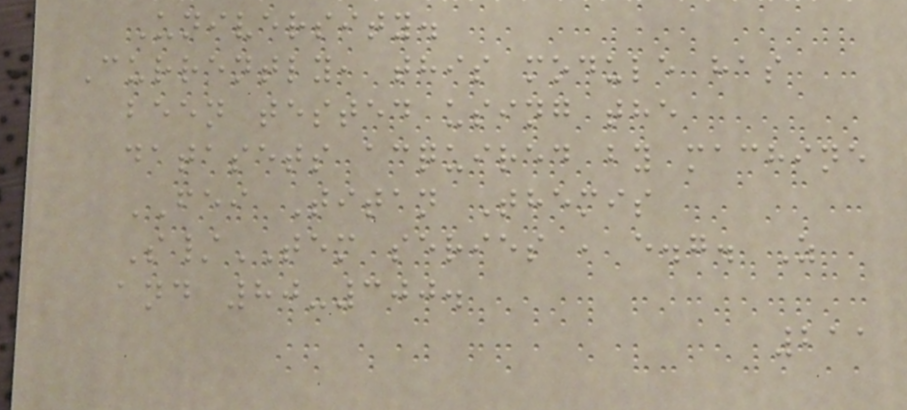University.
Currently, this module has
been tested using the
datasets acquired by machine
FEI Titan Themis
S/TEM series , e.g. Z
and 80-300.
211
